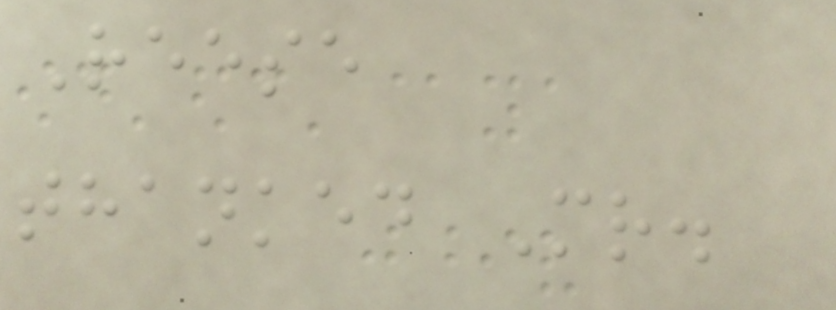Reese
thanked Mr.
